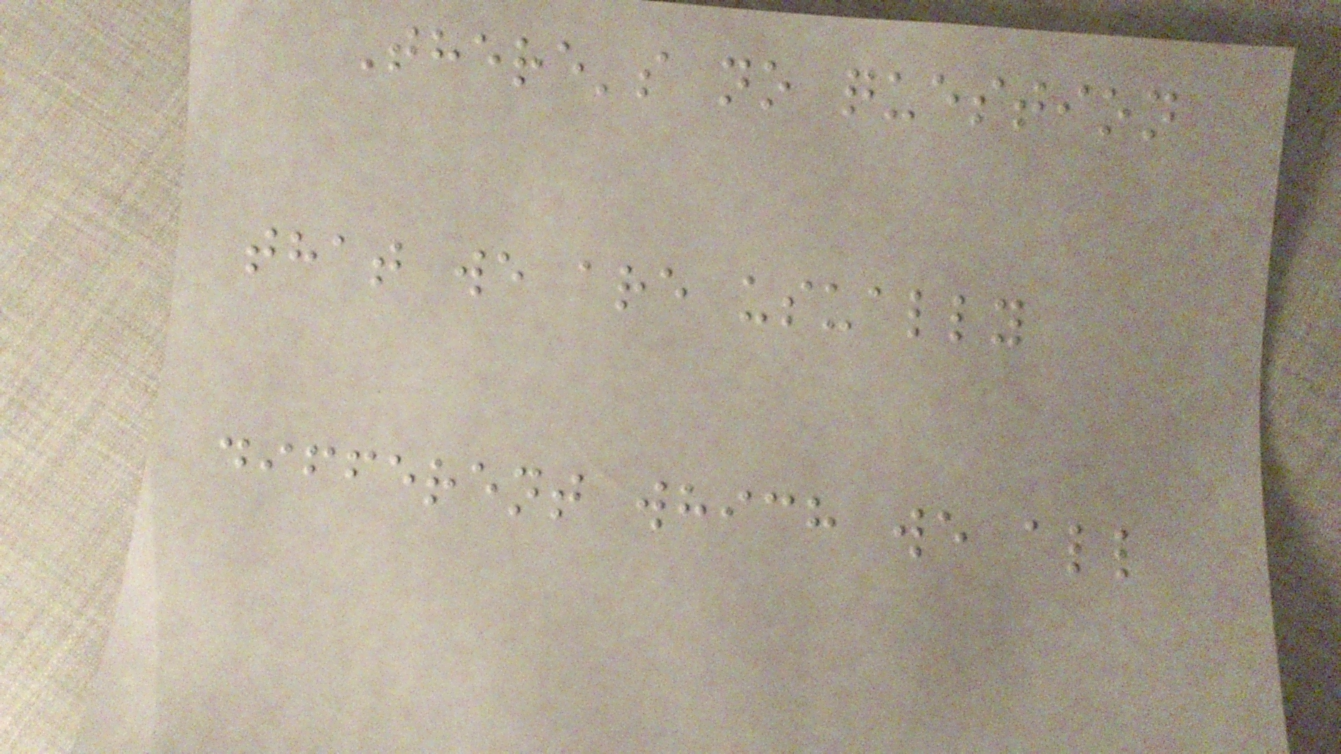There's no question
that we are usually
different which we all
